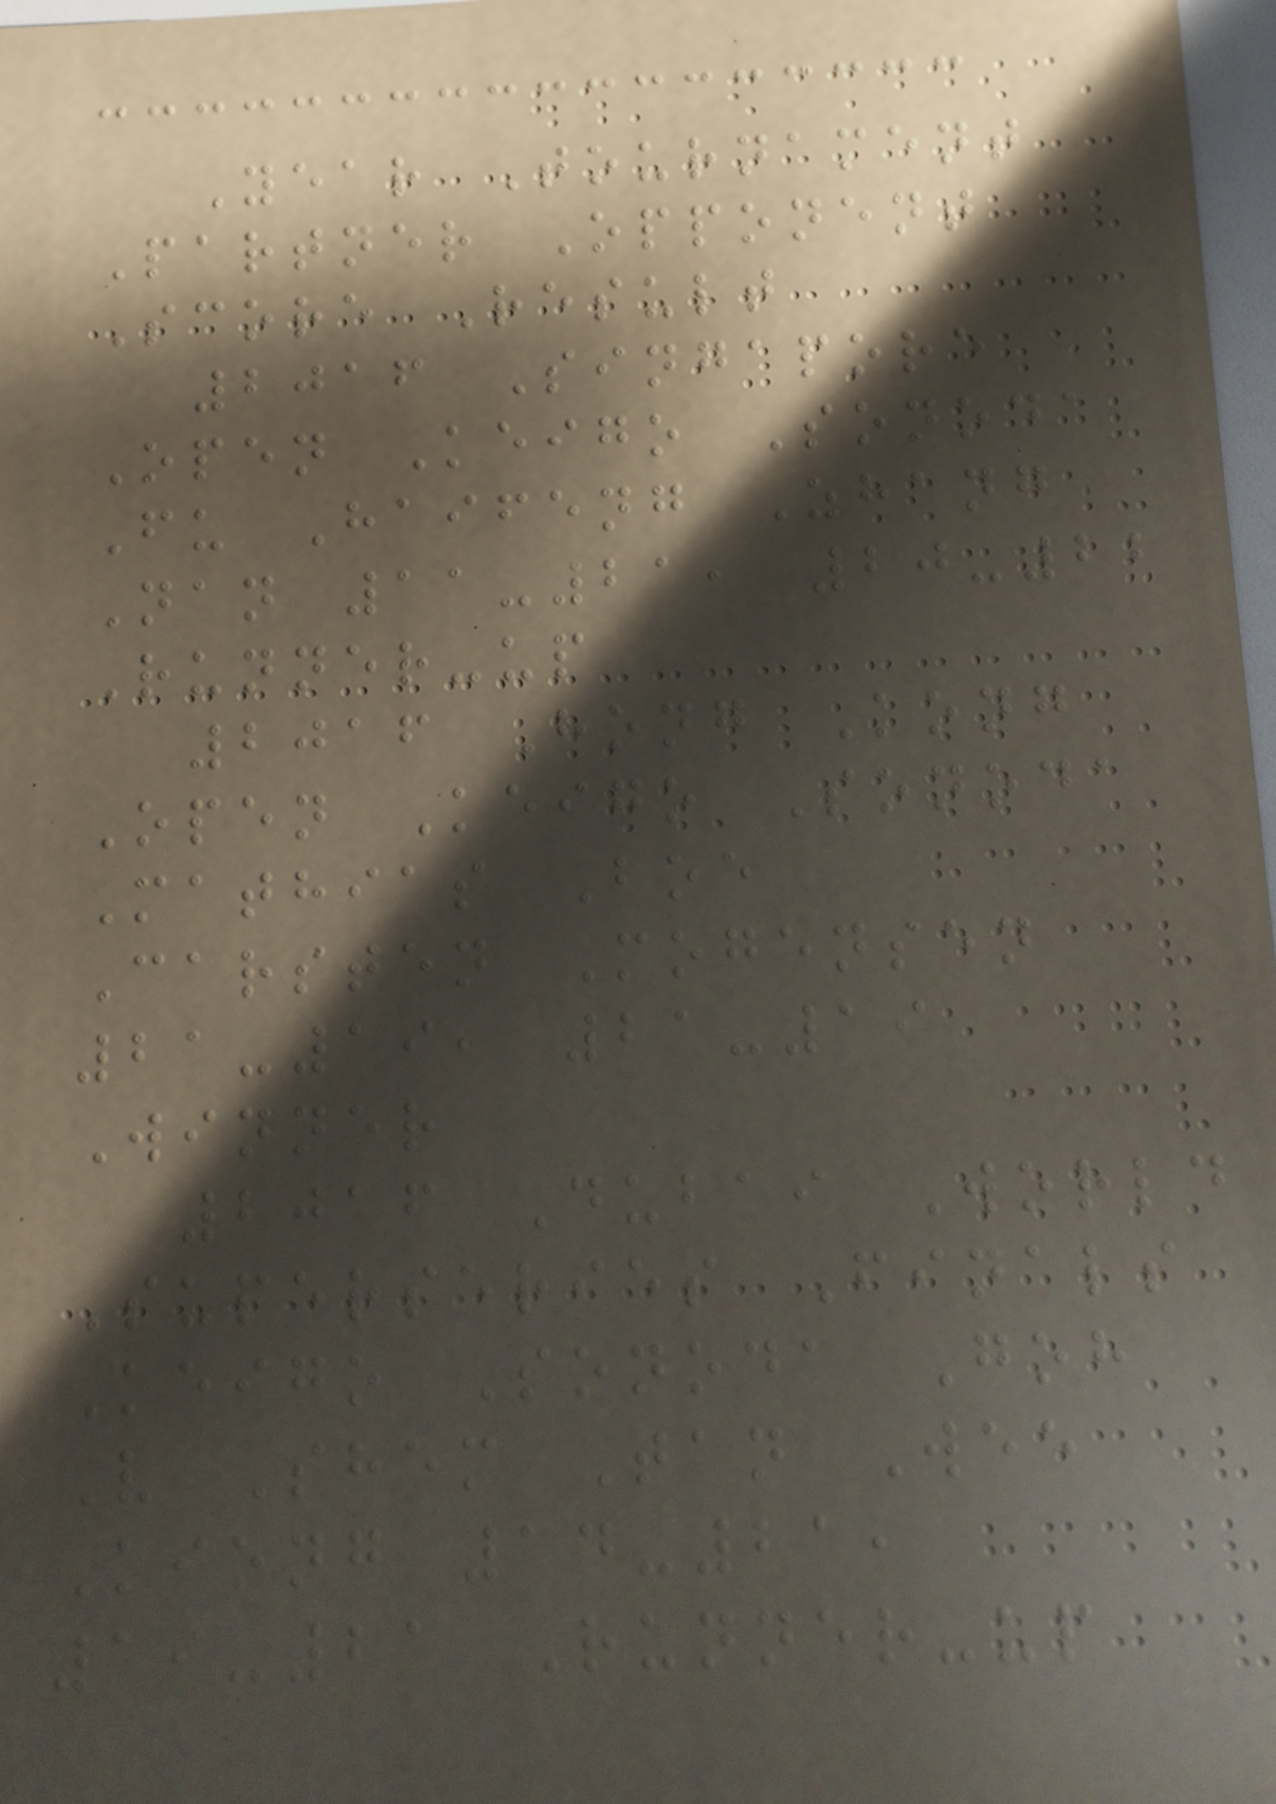Year Tournament
Partner Opponent
Score Result
2016 Singapore
Open Keigo Sonoda
Fu Haifeng Zhang
Nan 11-21, 20-22
Runner-up
2016 Hong Kong
Open Keigo Sonoda
Mathias Boe
Carsten Mogensen
21-19, 21-19
Winner
2016 Dubai World
Superseries Finals
Keigo Sonoda Goh
V Shem Tan Wee
Kiong 14-21,
19-21 Runner-up
